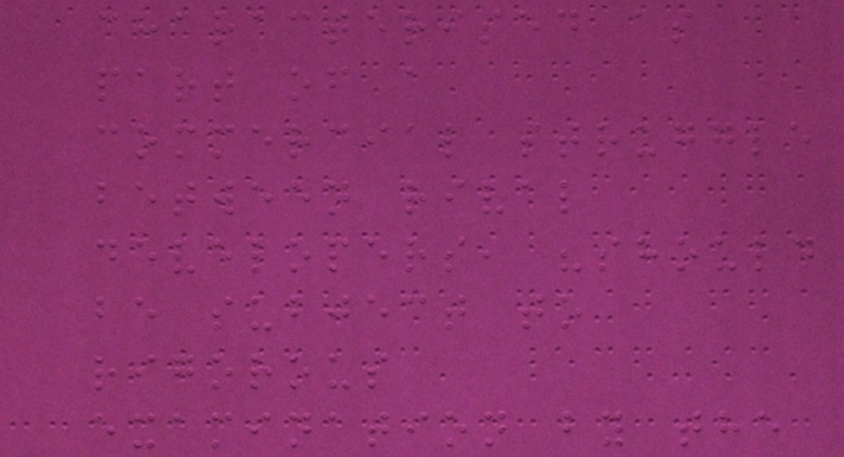characterised as
part of a
commercial struggle
between rival
developers, "should
be subject to
rigorous
examination by the
